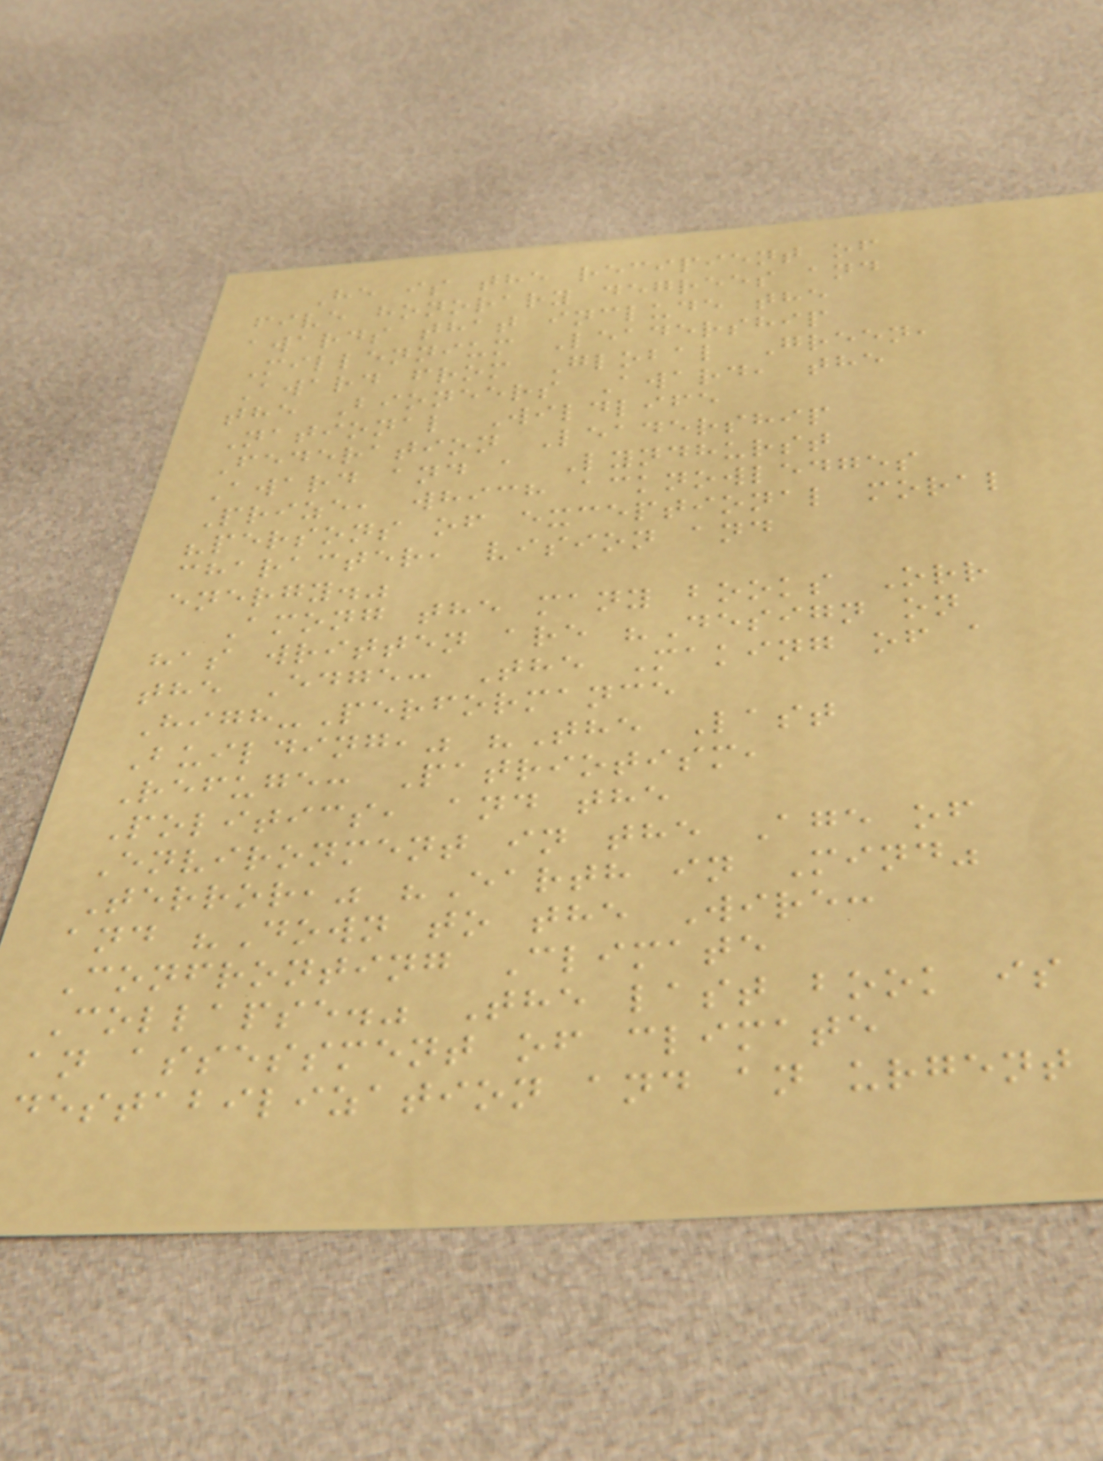He is the recipient of
five honorary degrees and
awards that include the
Millennium Leadership
Award from Global Green,
the Bioneers Award, the
National Wildlife
Federation Leadership
Award and a Lyndhurst
Prize, which acknowledges
"persons of exceptional moral
character, vision and
energy."
Among the many books Orr
has written are "Design on
the Edge: The Making of a
High-Performance
Building," "The Last
Refuge: Patriotism,
Politics, and the
Environment in the Age of
Terror," "Earth in Mind"
and "Down to the Wire:
Confronting Climate
Collapse." The last book is
an assessment of climate
destabilization and an urgent
